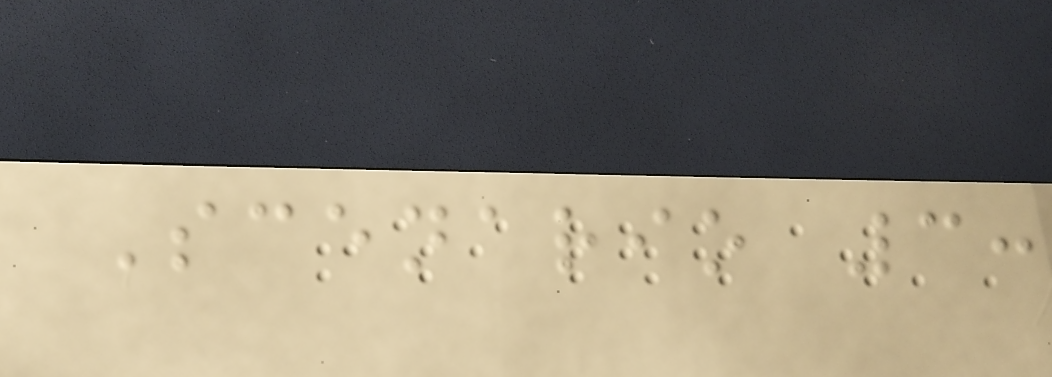Scenario 3:
